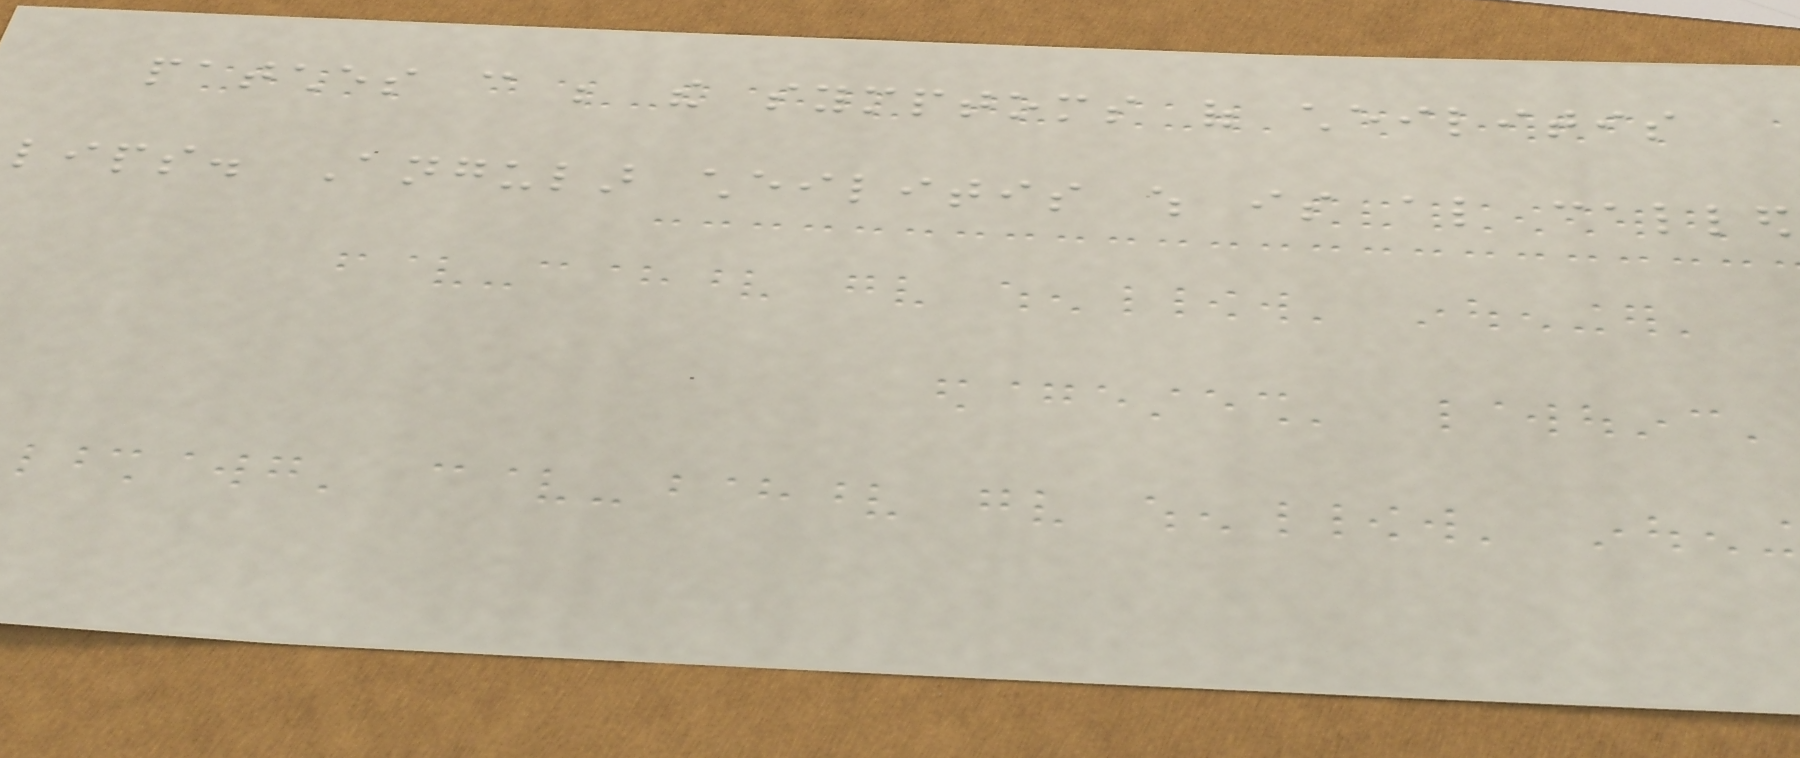patches can be the symptoms of cheilitis
lips. Angular cheilitis which is also called
